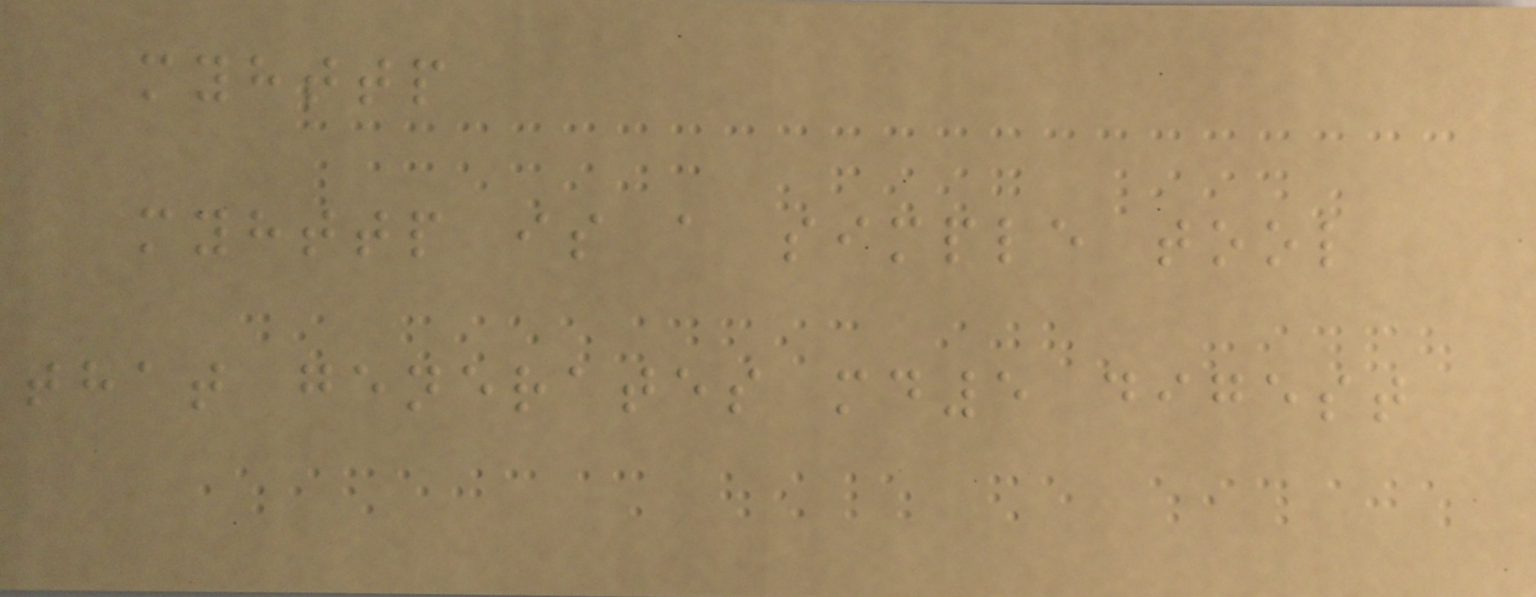myhttp
myhttp is a simple tool
that generates md5 digest
